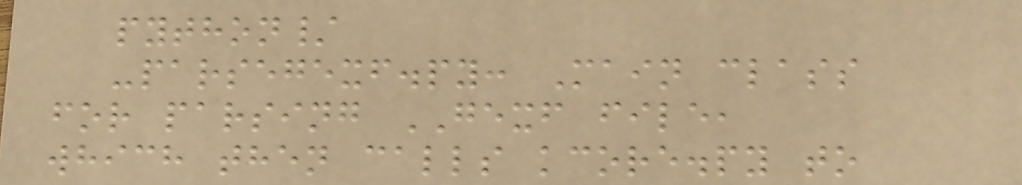python/
-parsegexf.py: Main class
for parsing GEXF file,
which then calls kcore.py to
